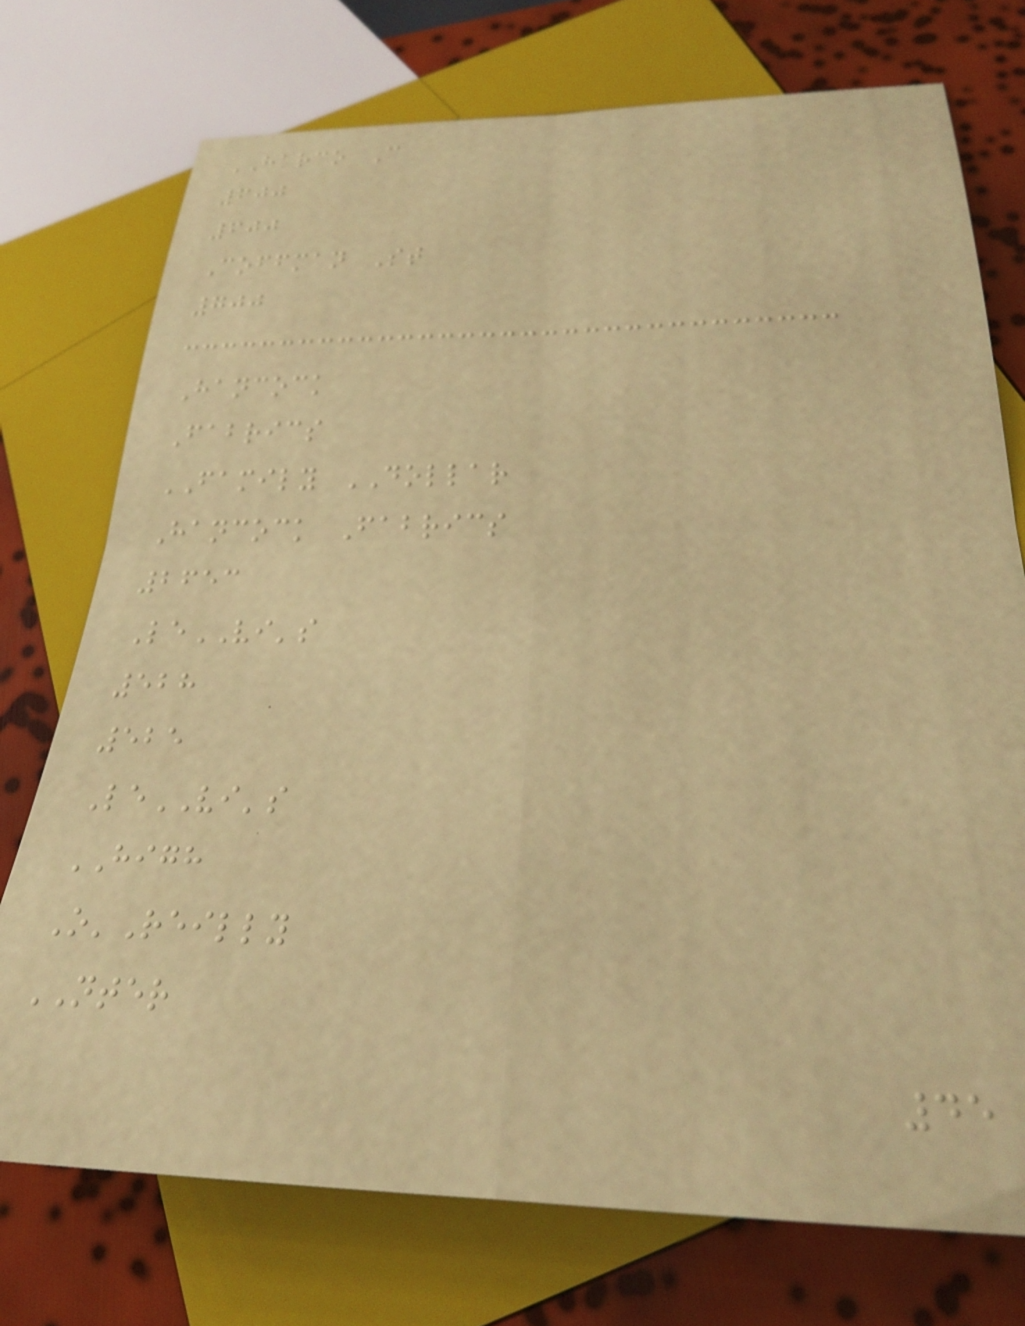HARCO C
600
600
Coffman St
700
Hancock
Fabrics
FAMILY DOLLAR
Hancock Fabrics
2653
LeVI's
528
525
LeVI's
HIGH
O'Reilly
NTER
45
